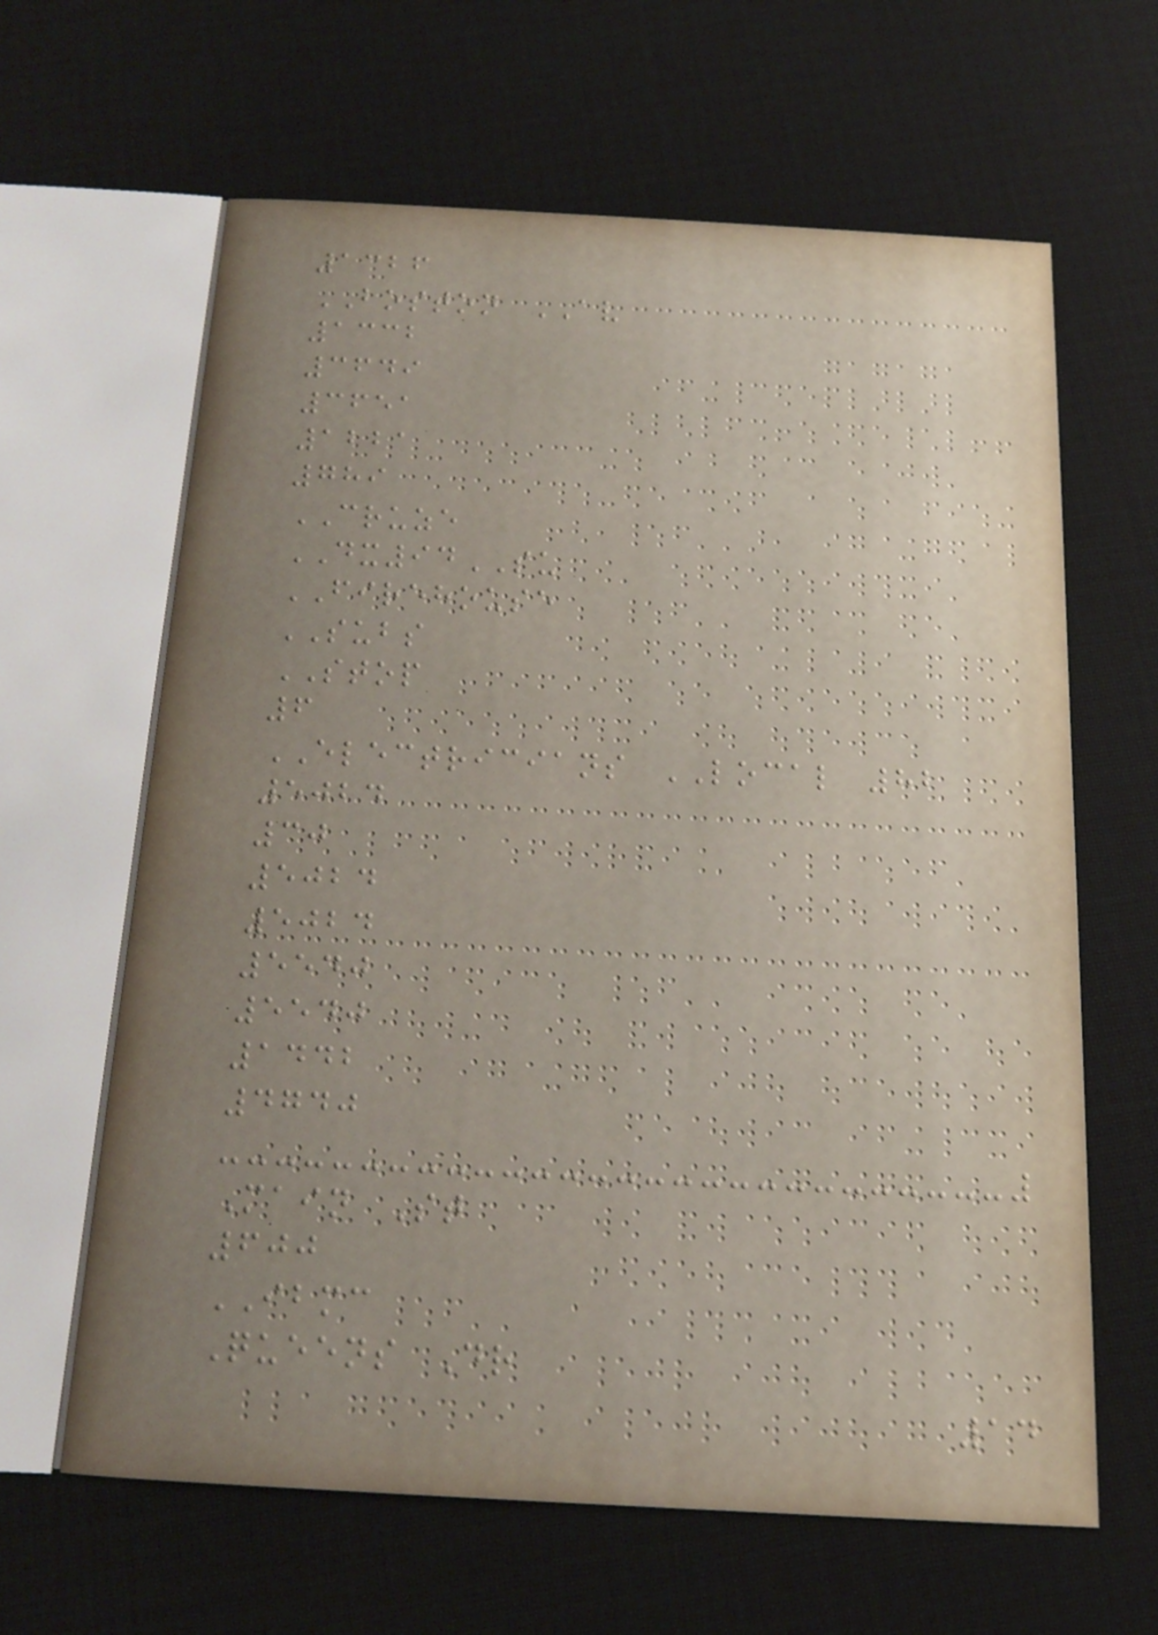1326
BOSTON AV
1332
3649
3651
1221
789
CRUZE
DX94SU
FIREHOUSE
SUBS
STOP
6
ELECTRICIANS LOCAL 82
5024
30
5024
5024
5540
5540
1442
4740
Main St
600
IBMC
Queens Dr
14
